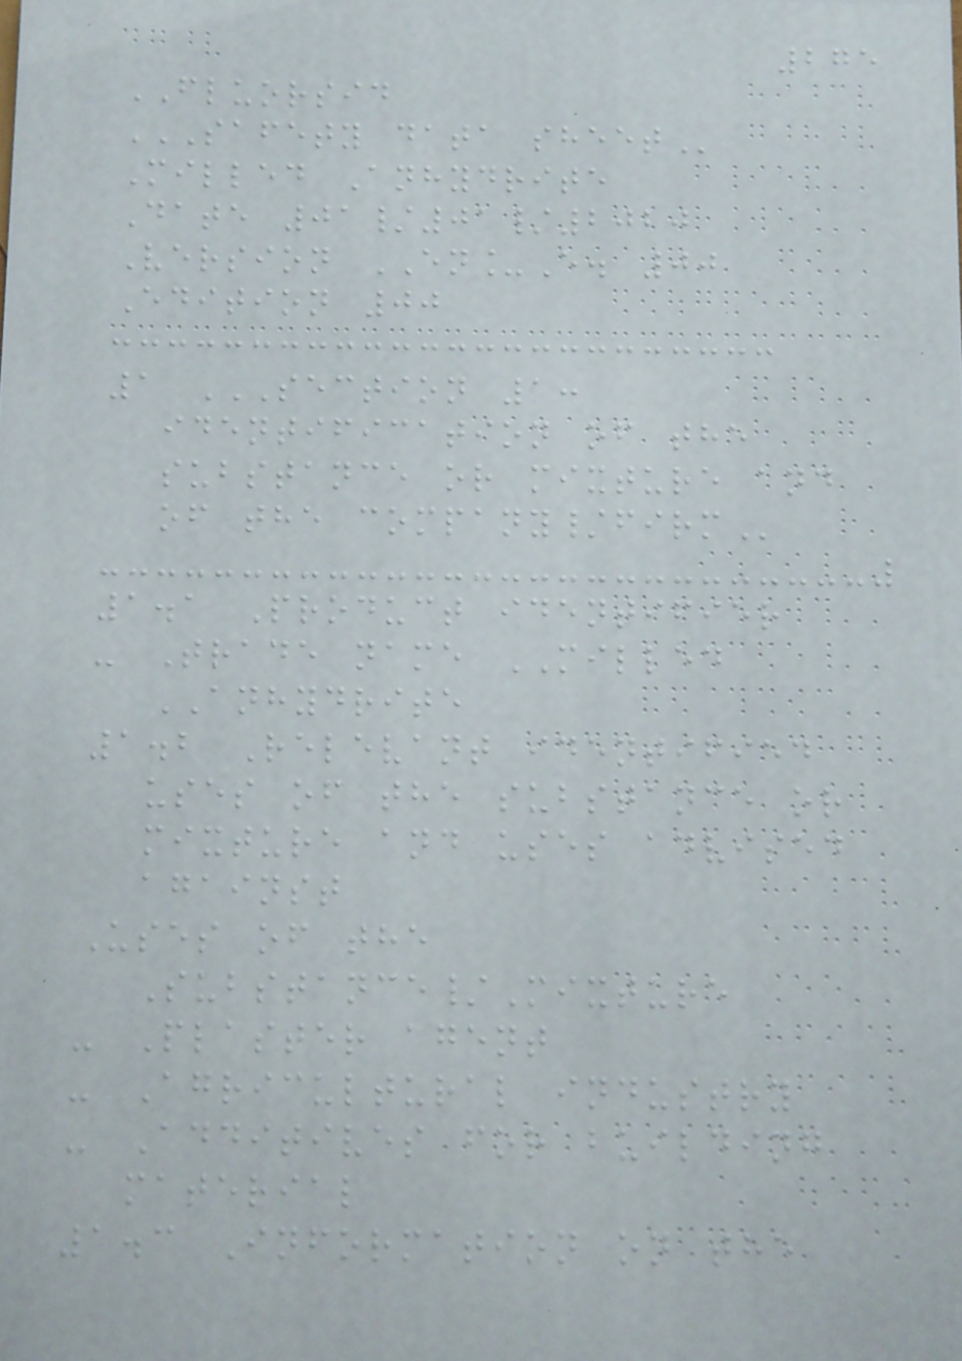275
FLUORSID
SAFETY DATA SHEET
Milled Anhydrite
Date 01/01/2020
Version EN_E. 00
Edition 00
1 SECTION 1:
IDENTIFICATION OF THE
SUBSTANCE OR MIXTURE AND
OF THE COMPANY/FIRM
1.1 Product identifier
- Trade name MILLED
ANHYDRITE
1.2 Relevant identified
uses of the substance or
mixture and uses advised
against
Uses of the
Substance/Mixture
- Plaster agent
- Agricultural industry
- Additives for building
material
1.3 Information on the
